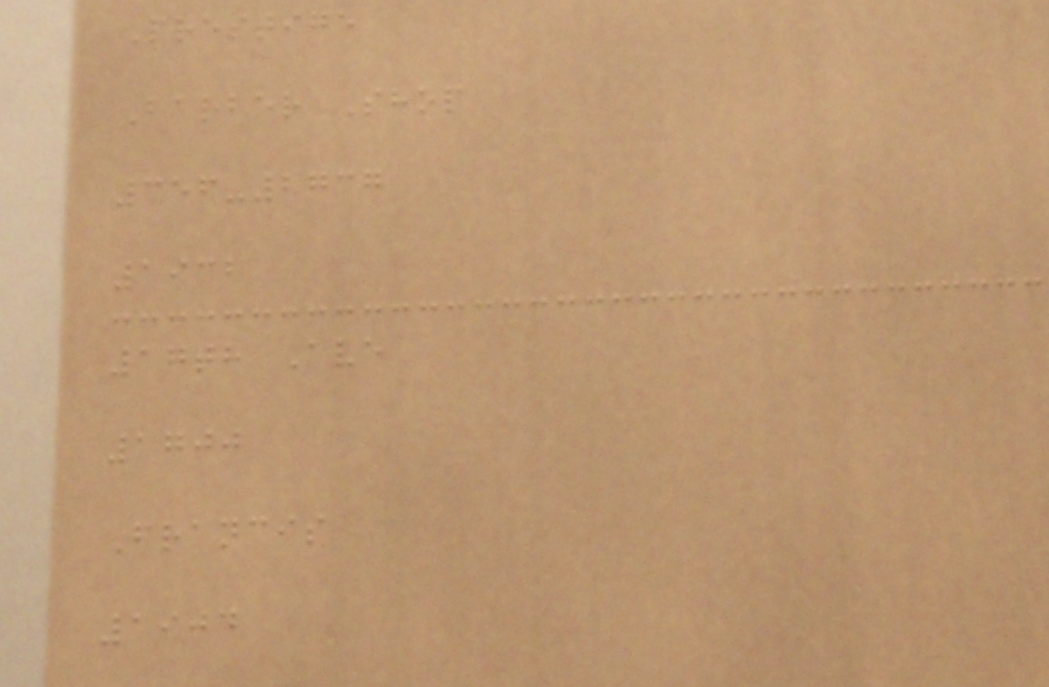Prestige
Barber Shop
356-2737
1932
17th Ave
1700
Francis
1904
